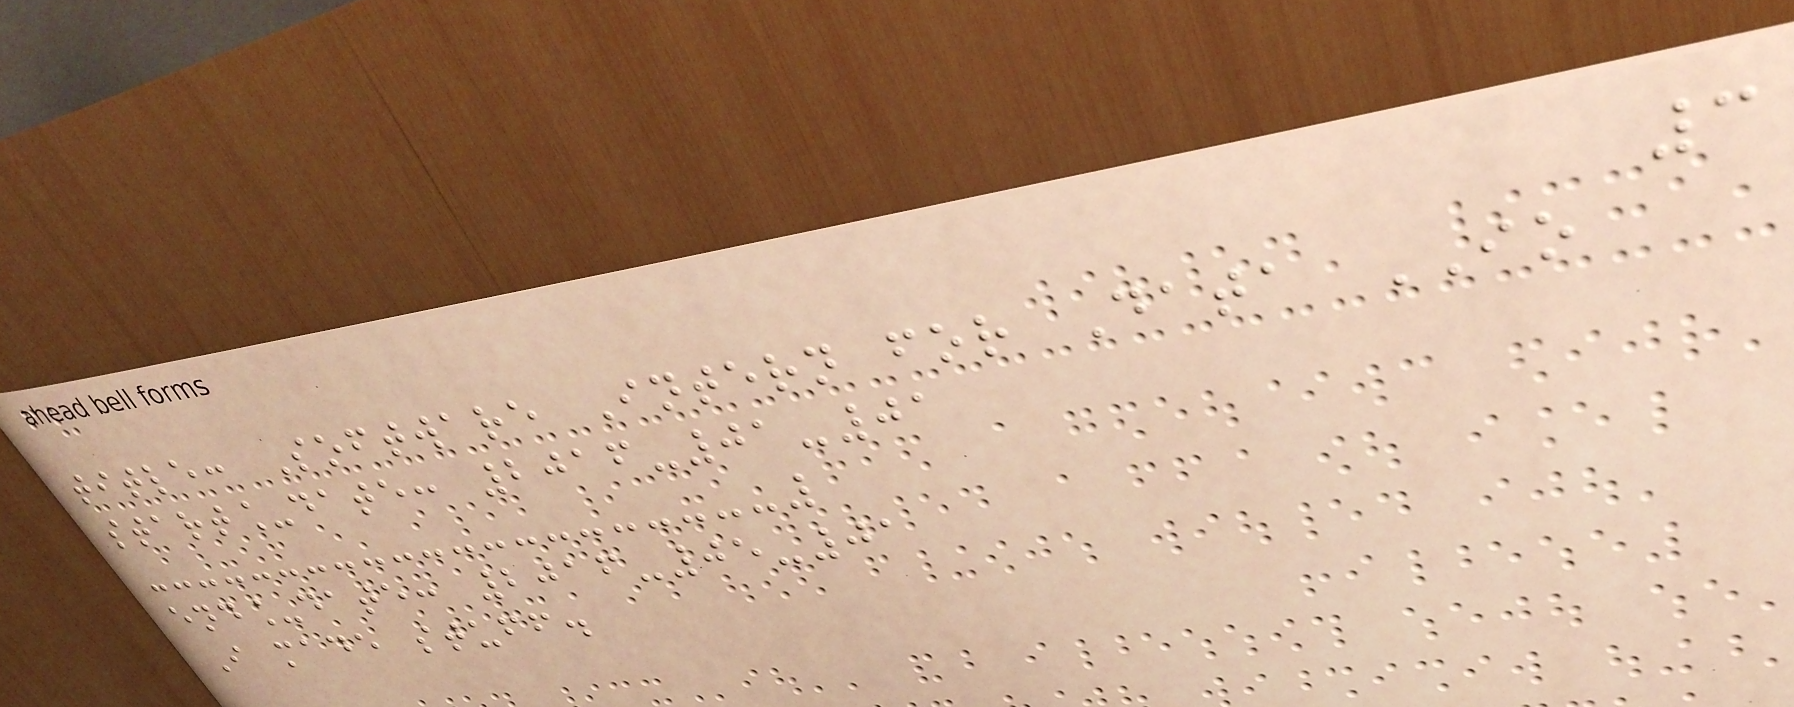3
title: Software Intern for Data IO
start_date: 2016-01-01
end_date: 2016-05-01
I made stuff.
